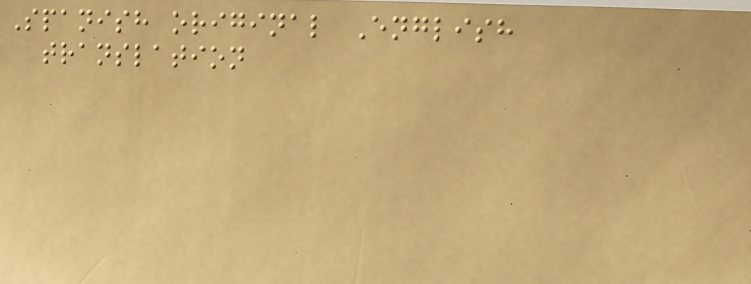Spanish original English
translation
